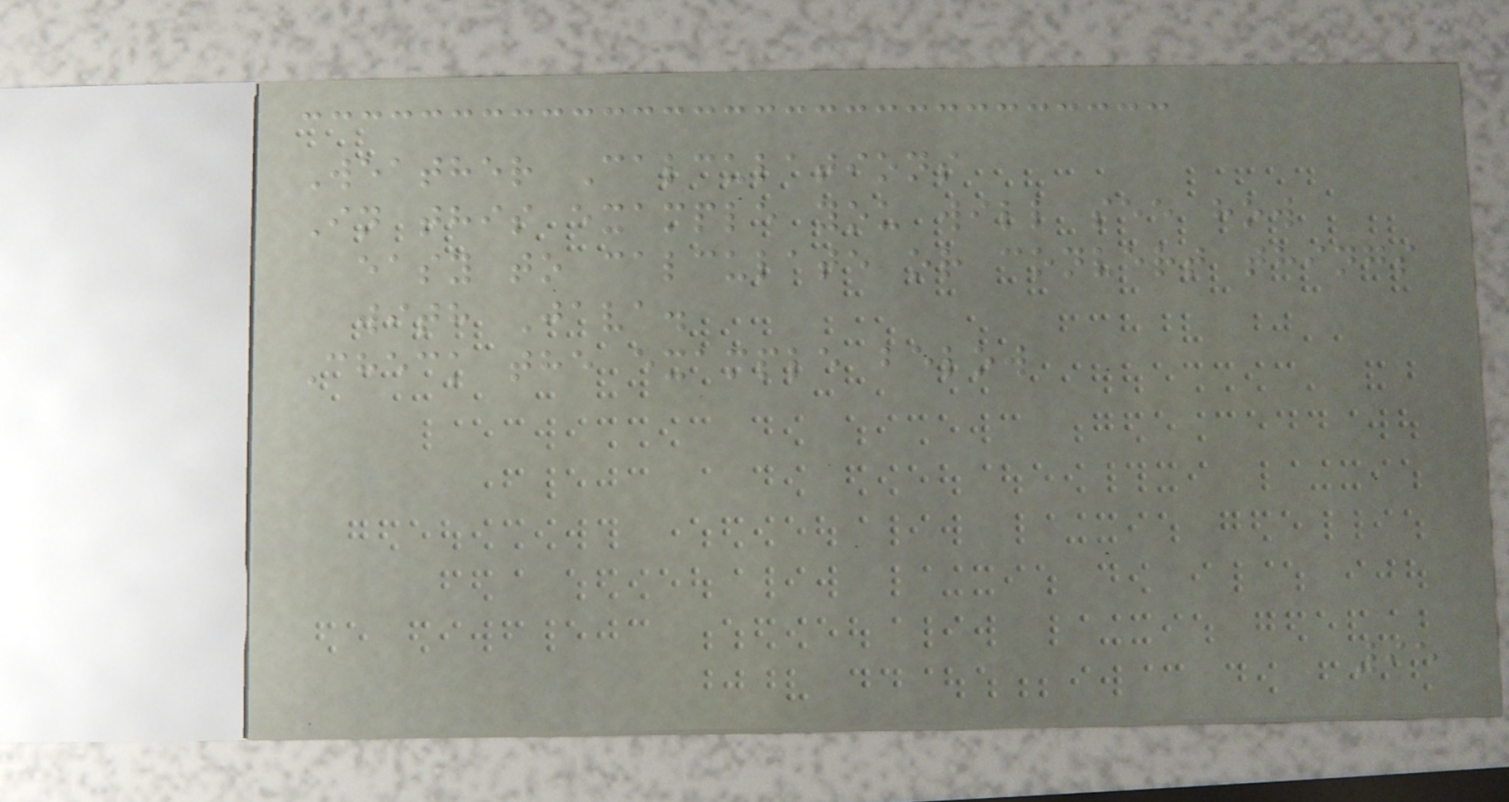Weather Calculations
In this example you will see how
easy to calculate or convert things
with Java.
Check the example below
95
